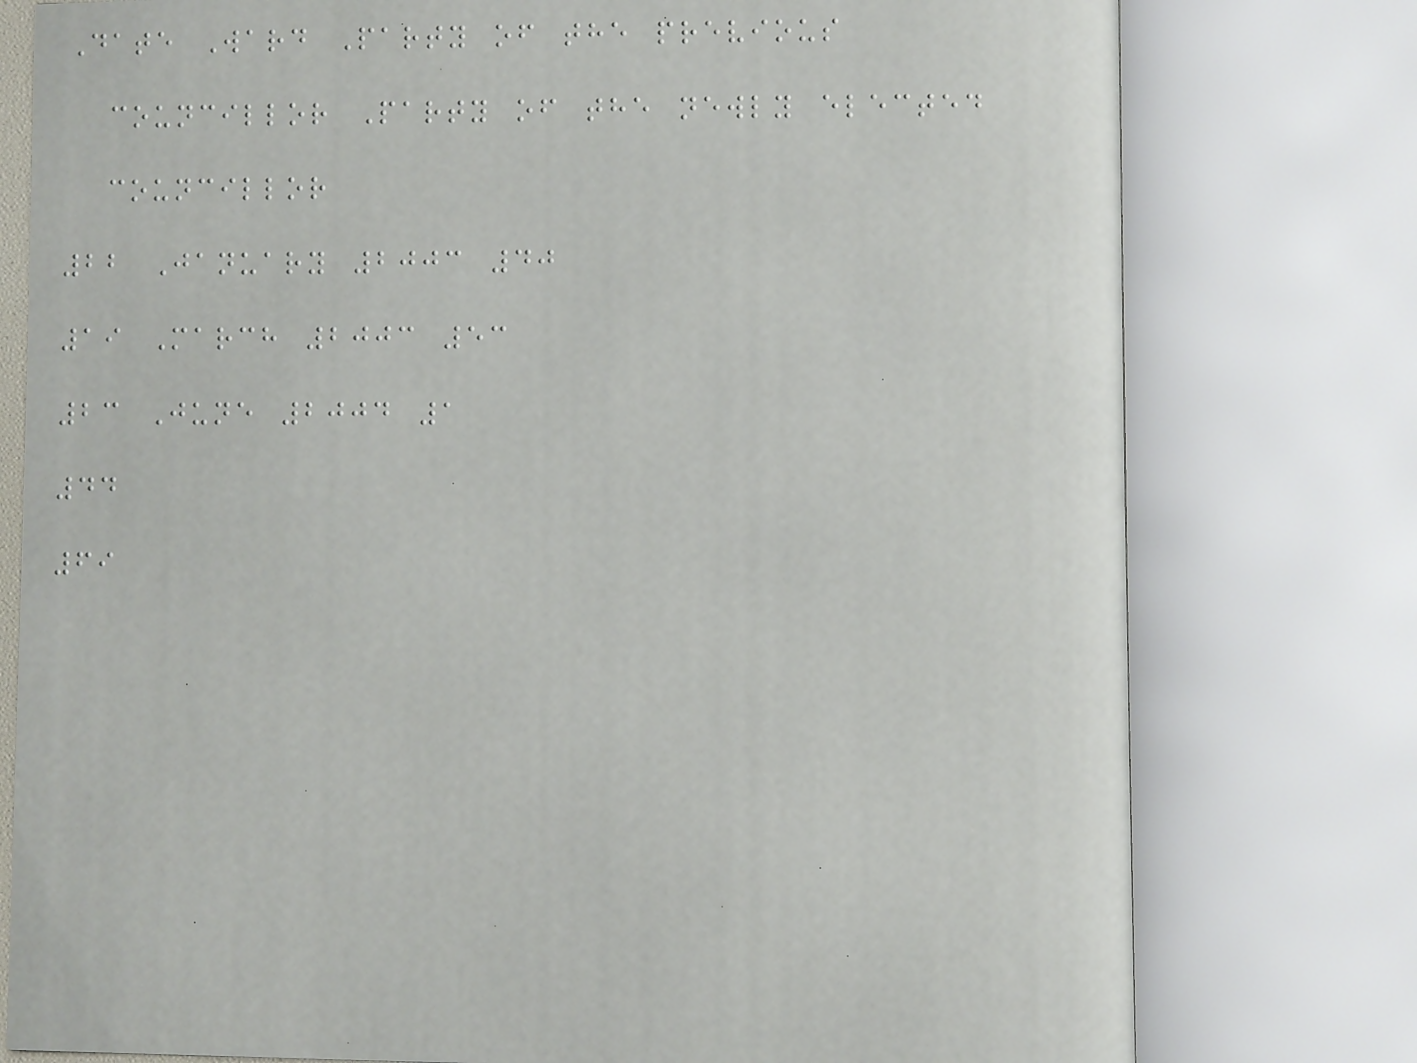Date Ward Party of the previous
councillor Party of the newly elected
councillor
22 January 2003 40
19 March 2003 53
23 June 2004 1
44
69
